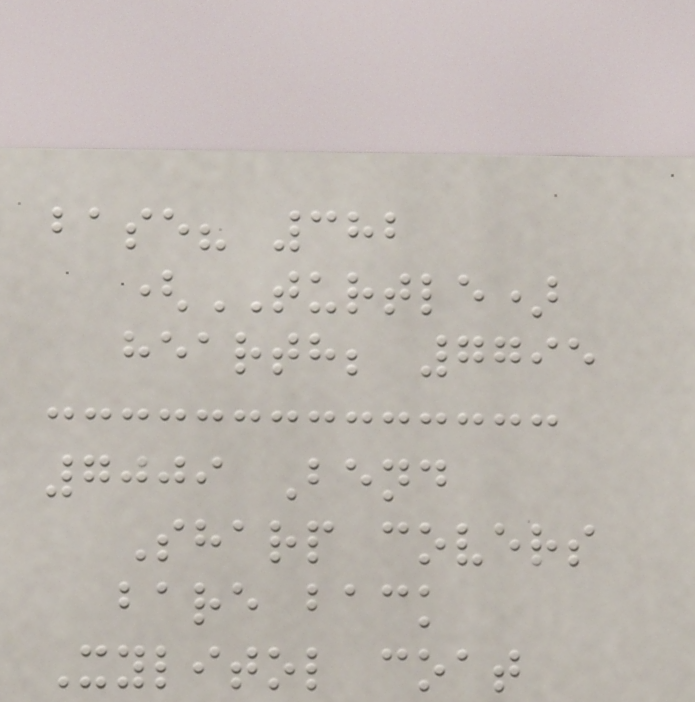base? 382
(TURTLE)
hearth; 7795
7009 Bend
Sharp covers
bare back
Xylitol coat
